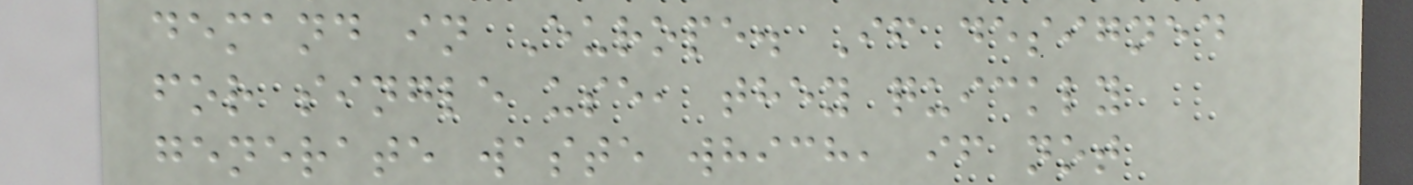demand in Europe. If designed
for single use, they quickly
generate waste which, if not
